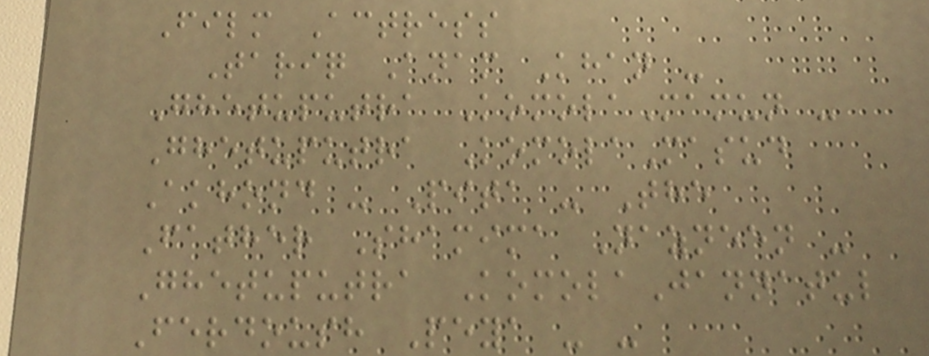Film Actress
Tariq Anam Khan -
Ghetuputra KomolaMamun -
Ghetuputra KomolaMasud
Akhond - Pita - The
Father Shamima Nazneen -
Ghetuputra KomolaJannatul
Ferdoush Peya - -
